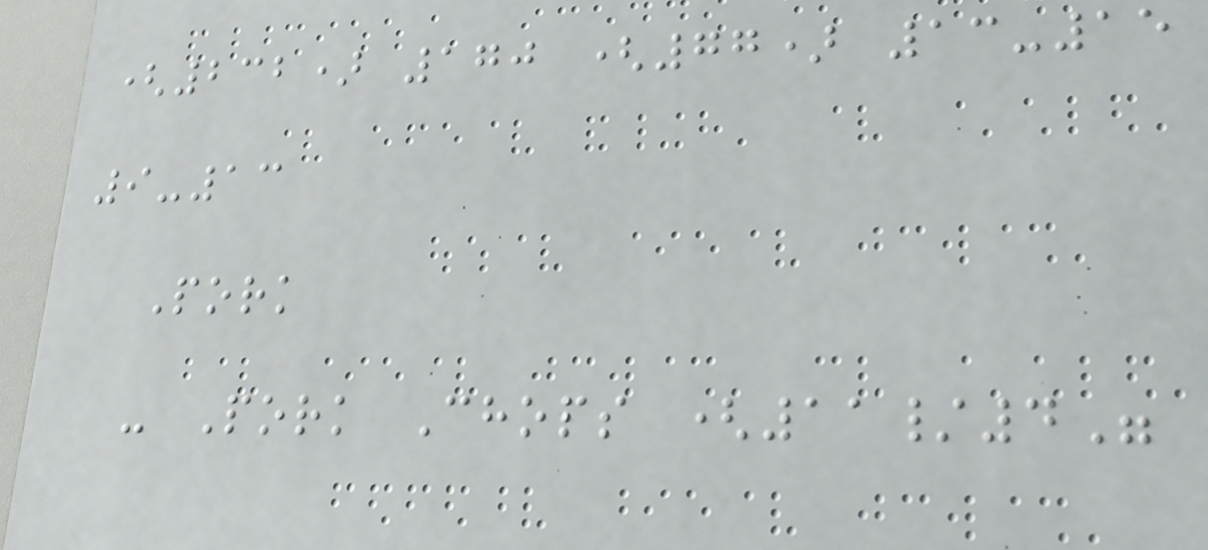(232) 170 (77) 13-15
9-13
Pork
- Pork Chops (11/4"
